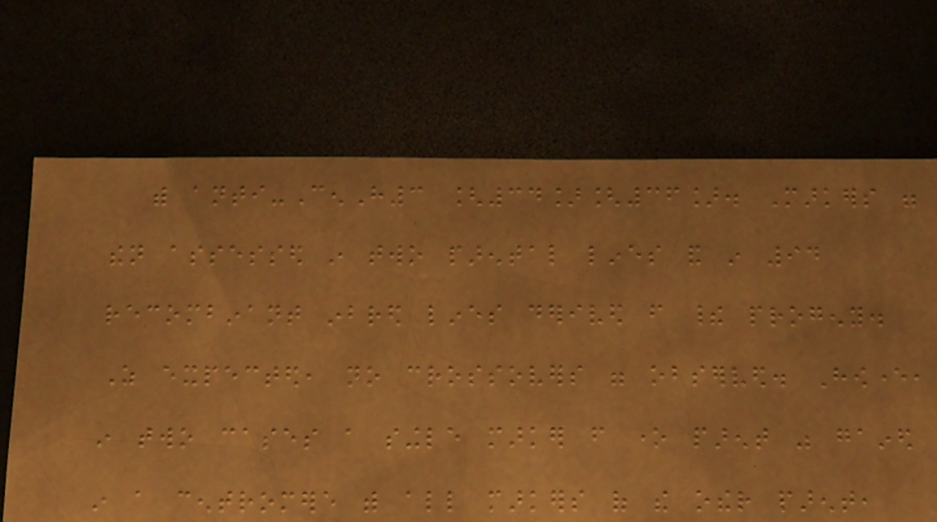with anti-CenH3 [34][36]. Markers were
then assessed in two parental lines and in 94
recombinant inbred lines derived from their progeny.
As expected, no crossovers were observed. However,
in two cases a single marker from one parent was gained
in a centromere with all markers of the other parent,
